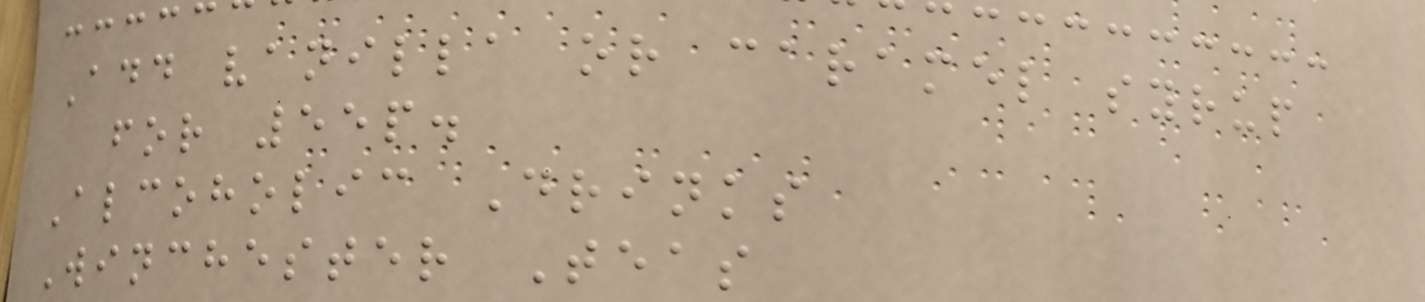Add vanilla or caramel syrup
for 55p.
Alcoholic Drinks
Winchester Teas
